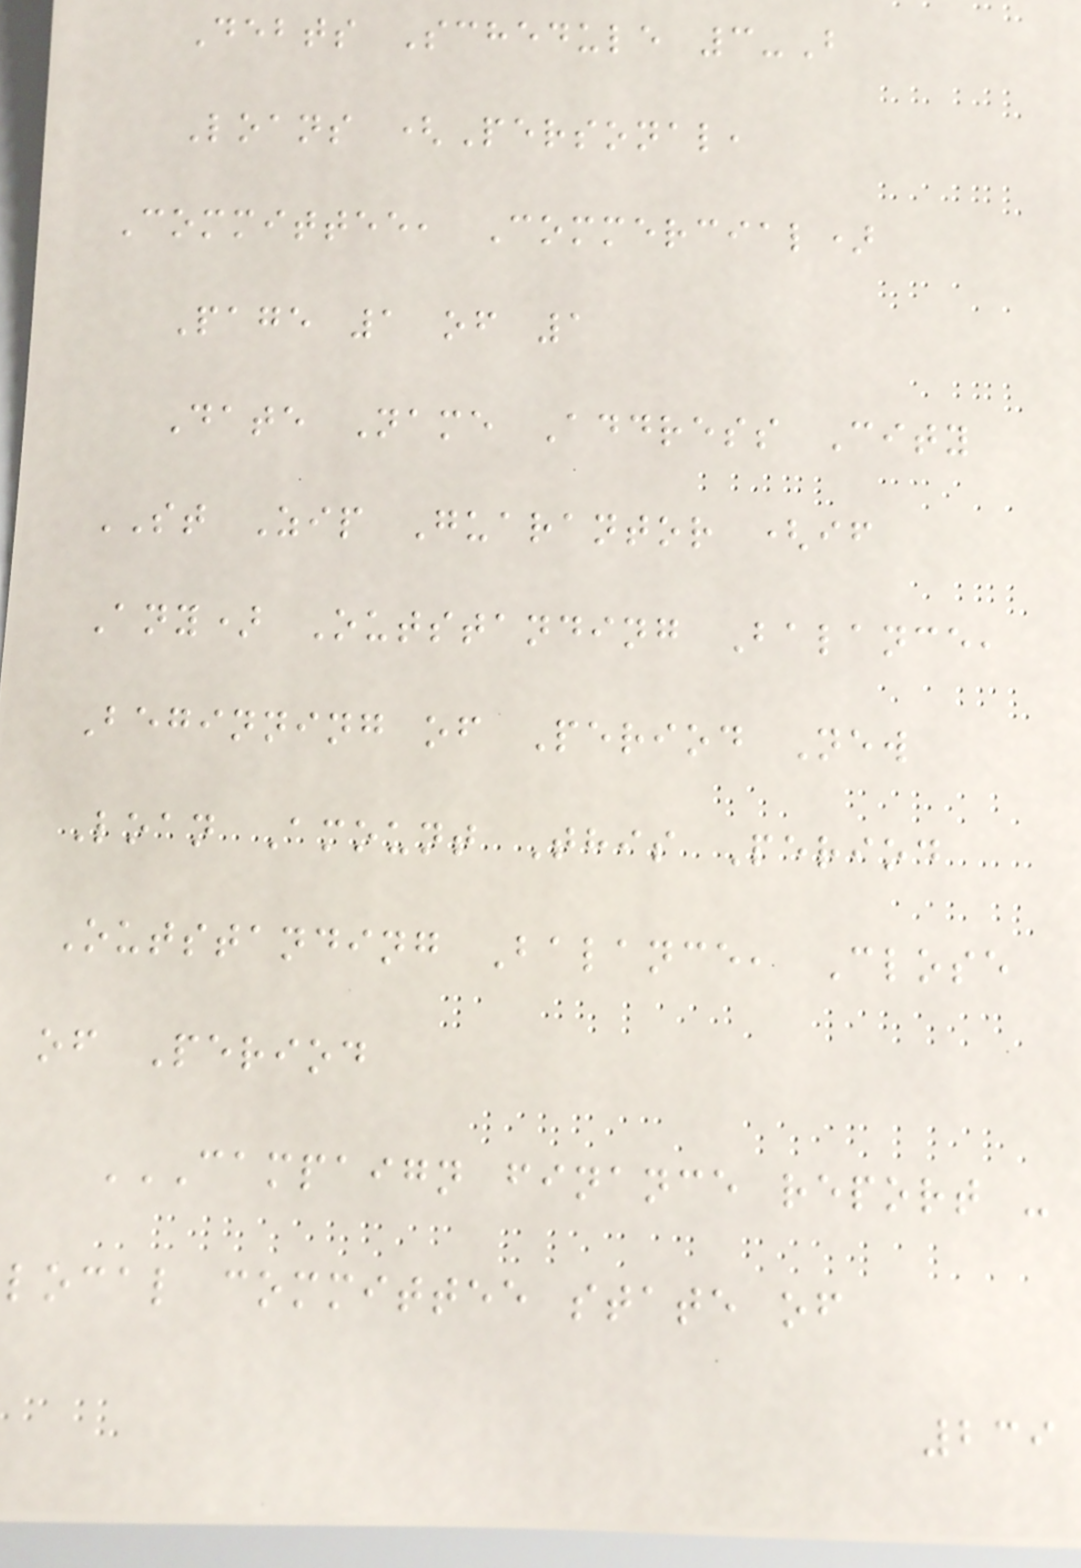Debts Schedule 3-B
Loans (Personal,
Committee, Commercial)
Page 1 of 1
Date Name Address City
ST Zip Guarantor (if
Any) Outstanding Balance,
Beginning of Period New
Loan Amount This Period
Outstanding Balance, Close
of Period
CAMPAIGN FINANCE REPORT -
LOCAL COMMITTEE STATE OF
239
